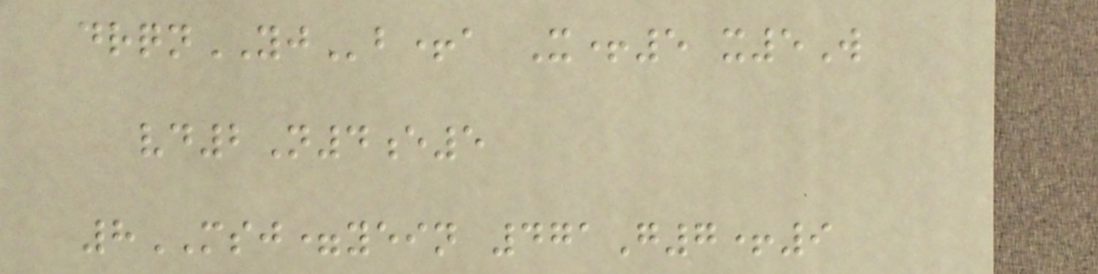drqnYJb+a X+5 x5W
vd2N4e5
8MSJ=yein 471G7+9
